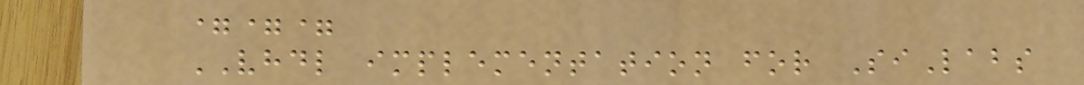===
VHDL implementation for SiLabs
